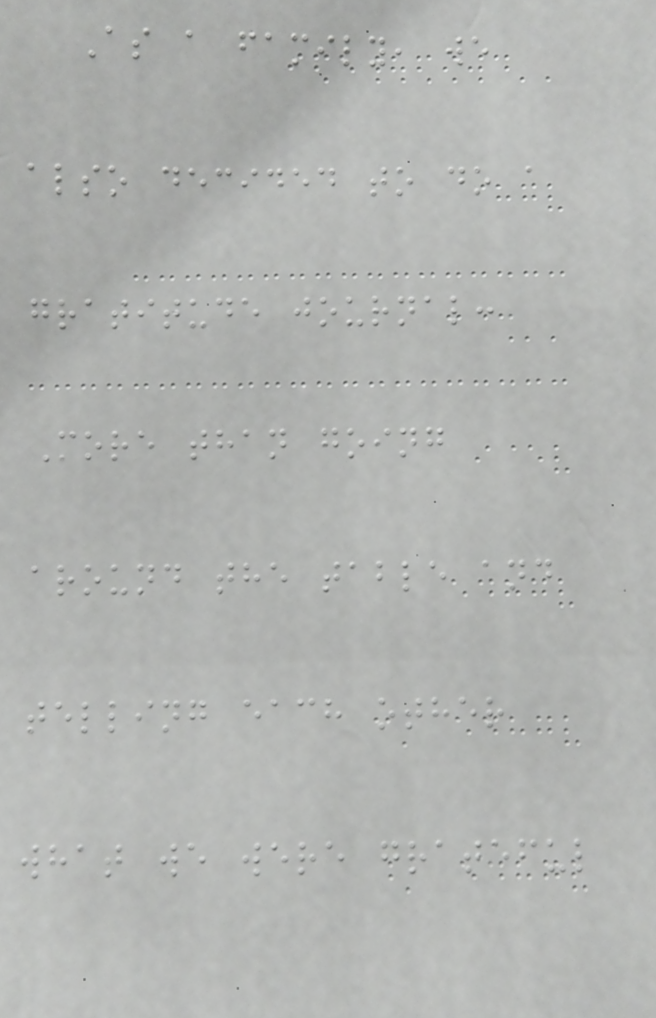As a family, we
also decided to do a
gratitude journal:
More than going
around the table and
telling each other
what we were grateful
